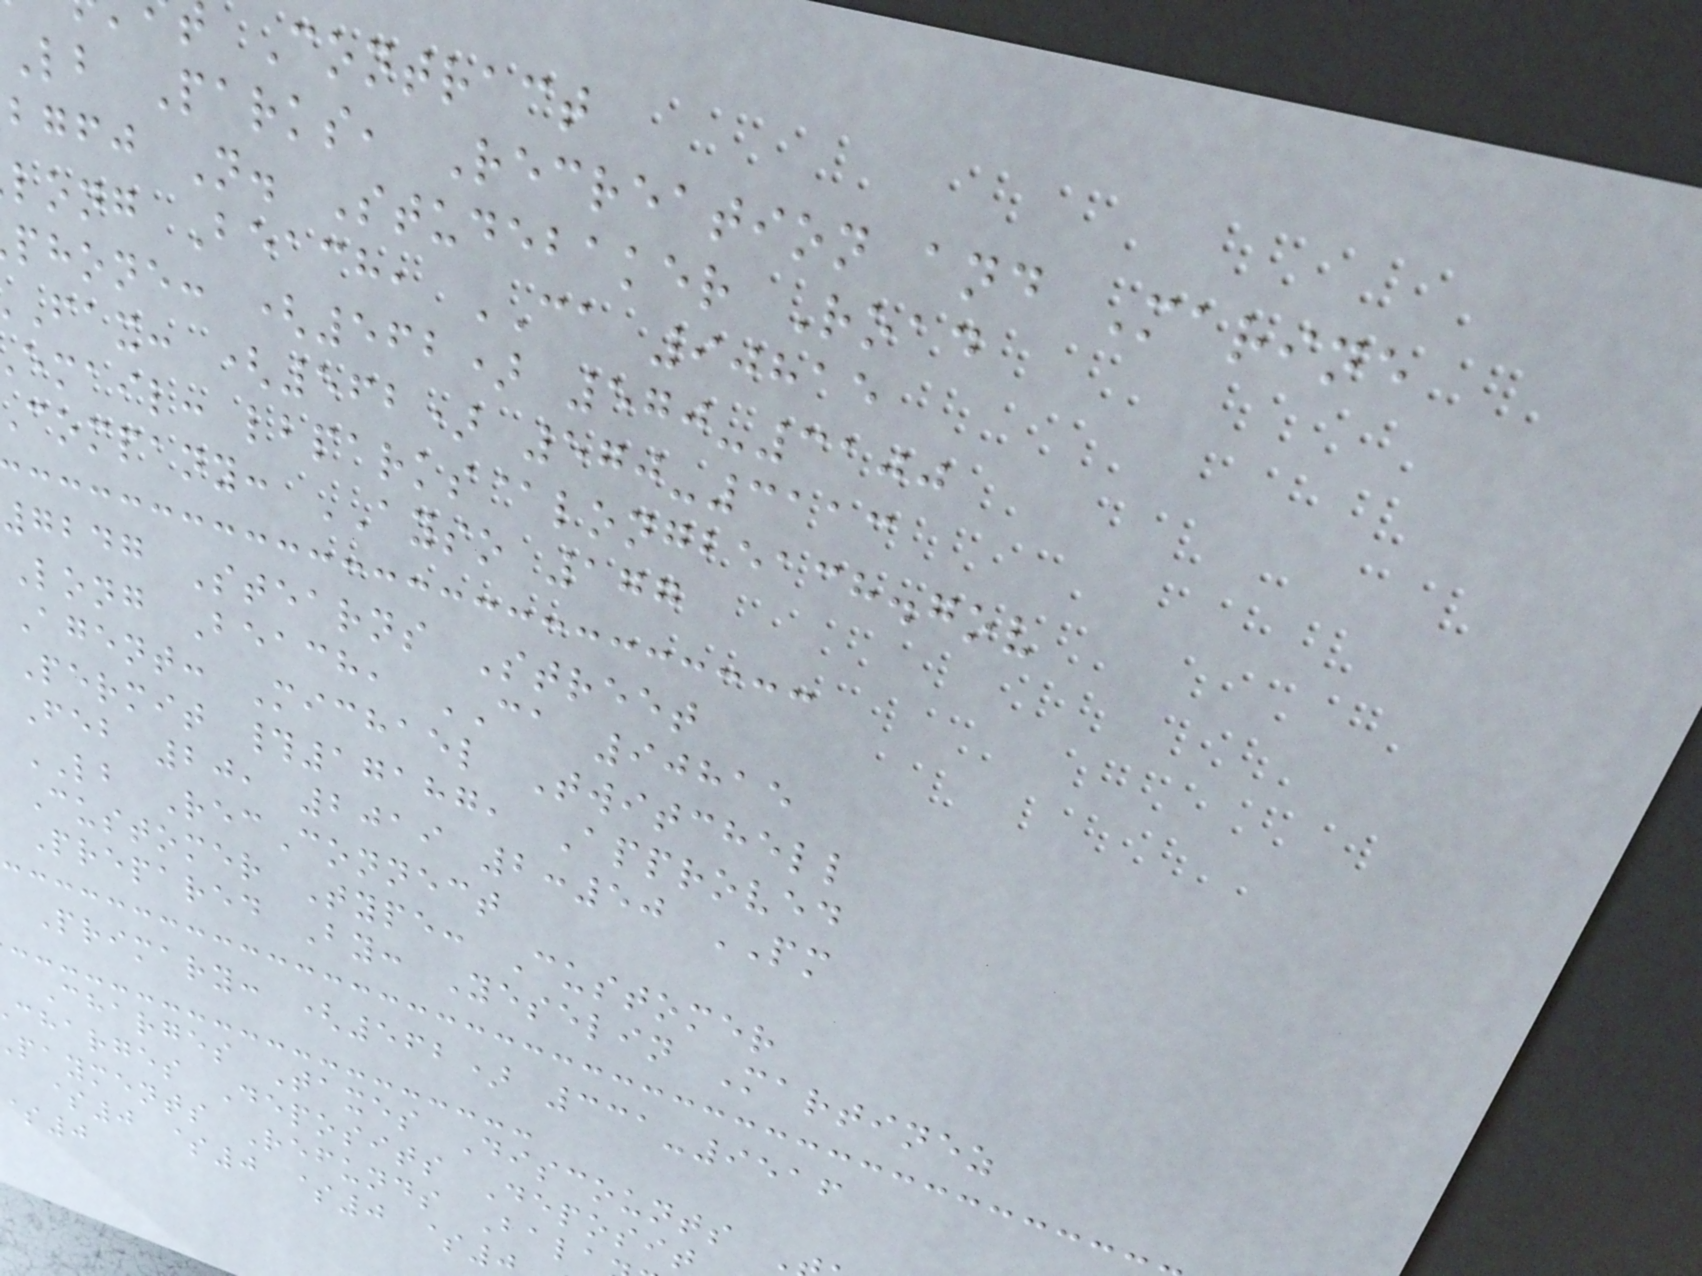Contract
lb Parks, Recreation and Marine
bgfj N. Studebaker Road
long Beach, CA 90815
phone: (562) 570-3100
fax: (562) 570-3113
email: lbparks@longbeach.gov
company: AYSO 177
7247 Stearns Street
Long Beach, CA 90815
Agent: Michael Twitchell
Permit #17187, Approved
Feb 20, 2019 2:50 PM
LB RecConnect
Customer Type: Customer
Prepared By: Yeselin Martinez
Primary: (562) 331-9516
Charges Taxes Discounts
charges Deposits Deposit
payments Refunds Bal
$0 $0 $0 $
